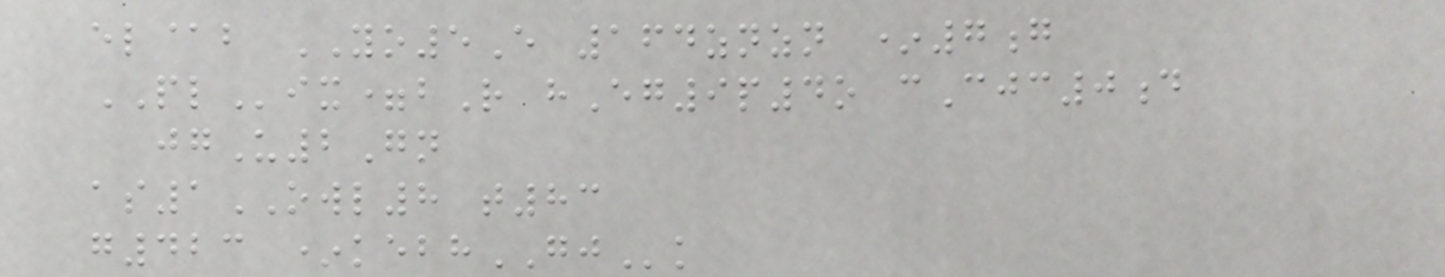el@b YO5E 164znzn *7g
PLix=bR hEg9p4o cCjc0d
jgU2Gn
as1OWL8 t83
g423 *kebhGJk
